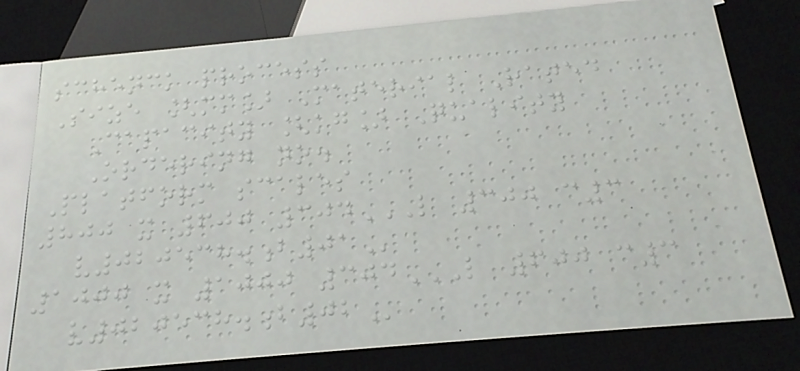schenck process
Size [mm] Material Rated
Capacity [kg] Quality
Ordering no.
Platform scales
800 x 600 304L 300 C3
V020538.B01
1000 x 1000 304L 600 C3
V020538.B02
